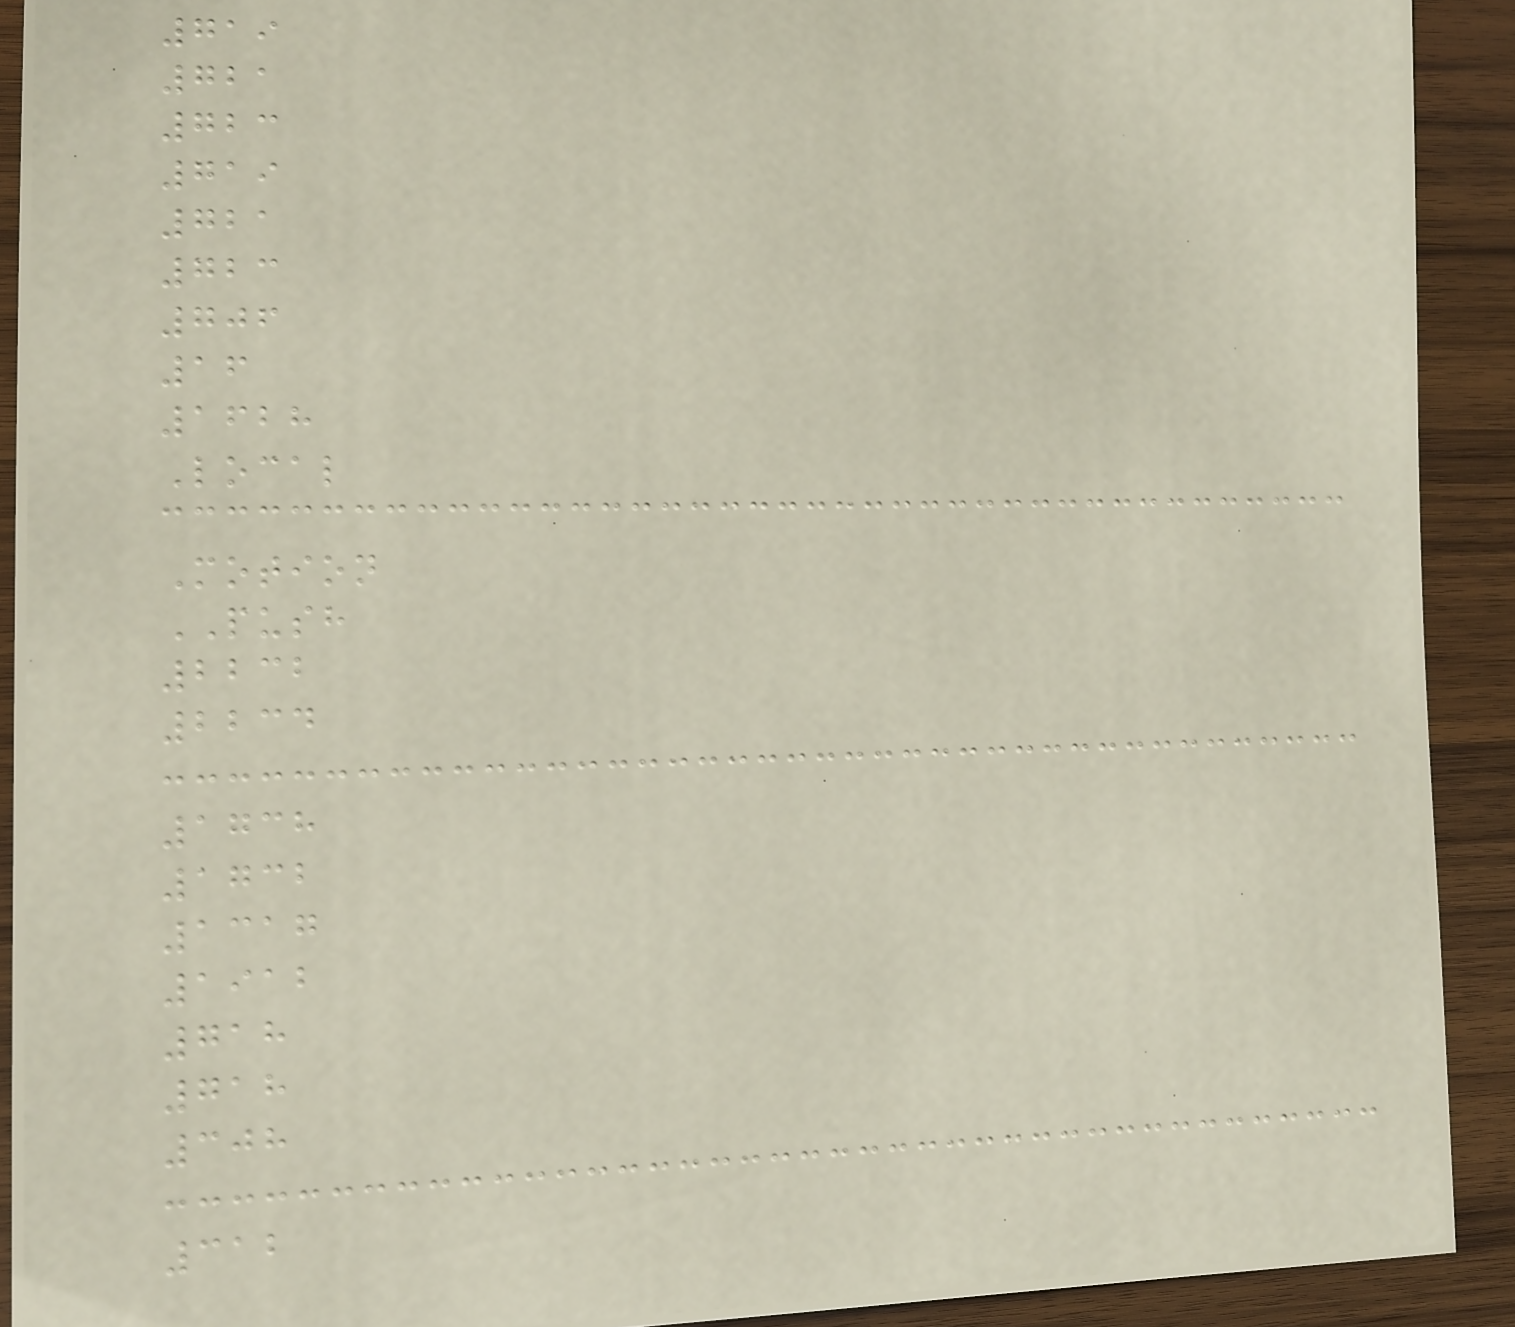719
721
723
719
721
723
706
16
1628
Local
Motion
PUSH
2232
2234
1738
1732
1317
1912
718
718
308
312
